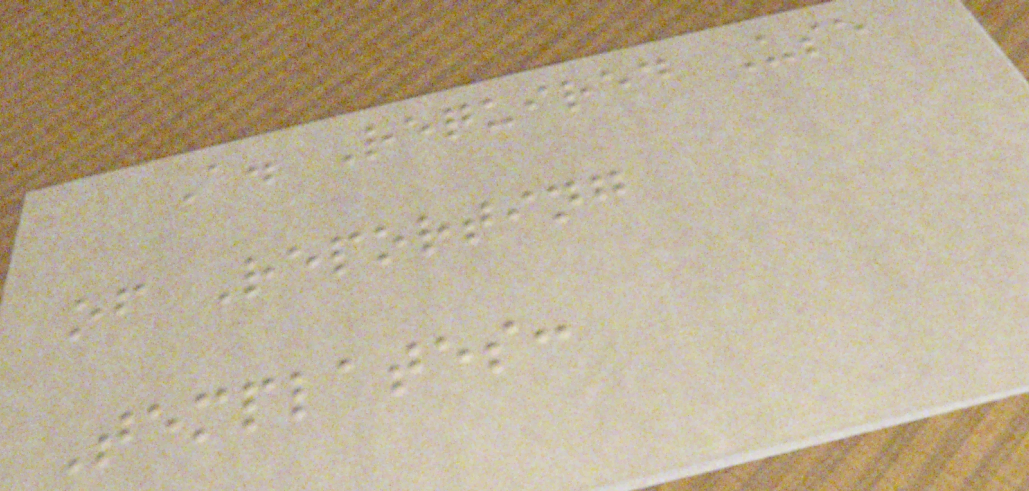A. Required Use
of Reporting
Templates:
